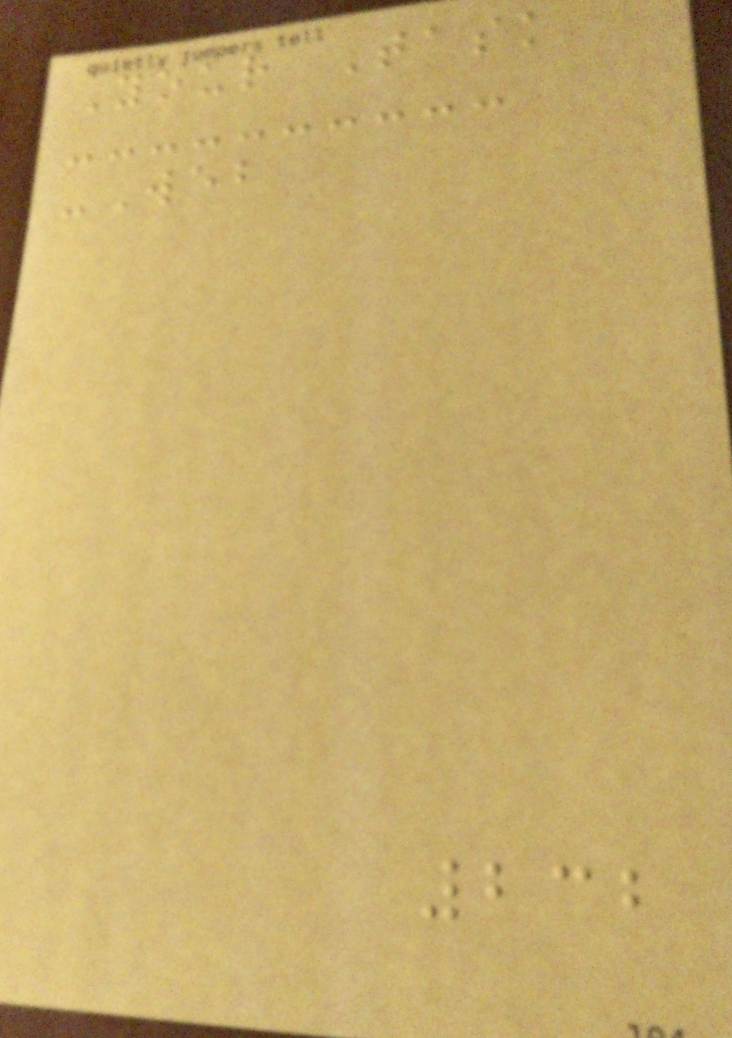Your Task
-Web
232
